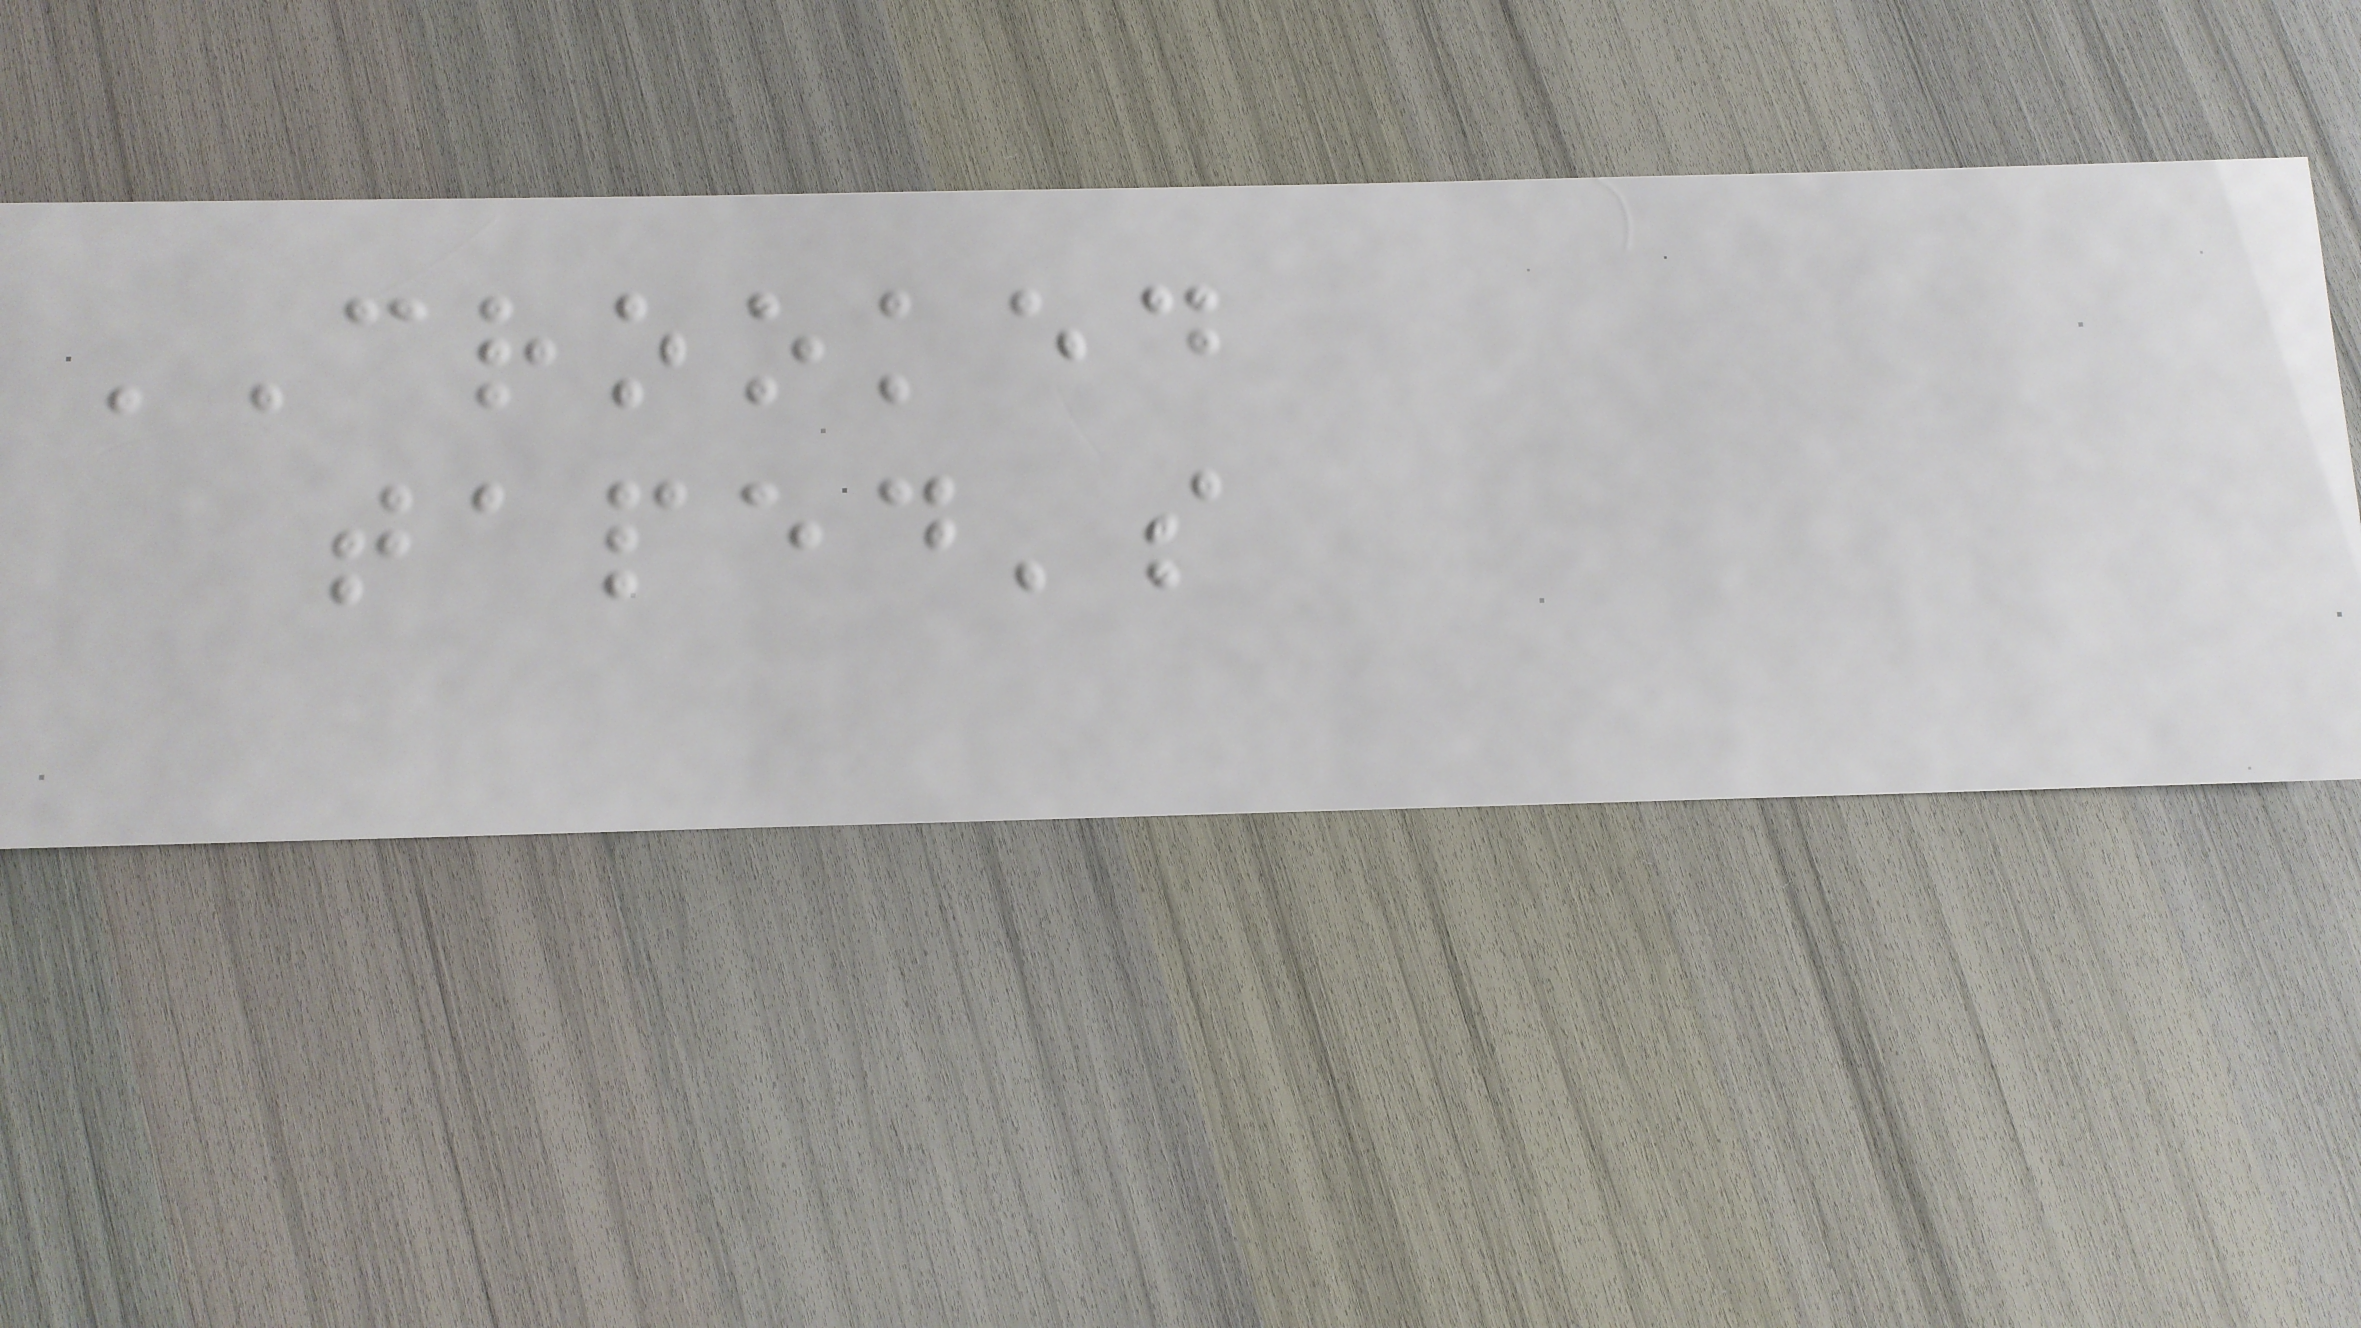CROOKED
taped's
